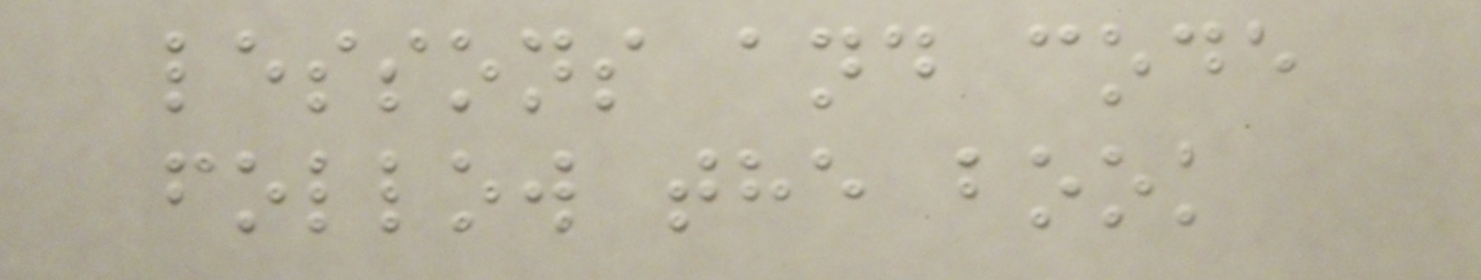lessons and code
follow the book
